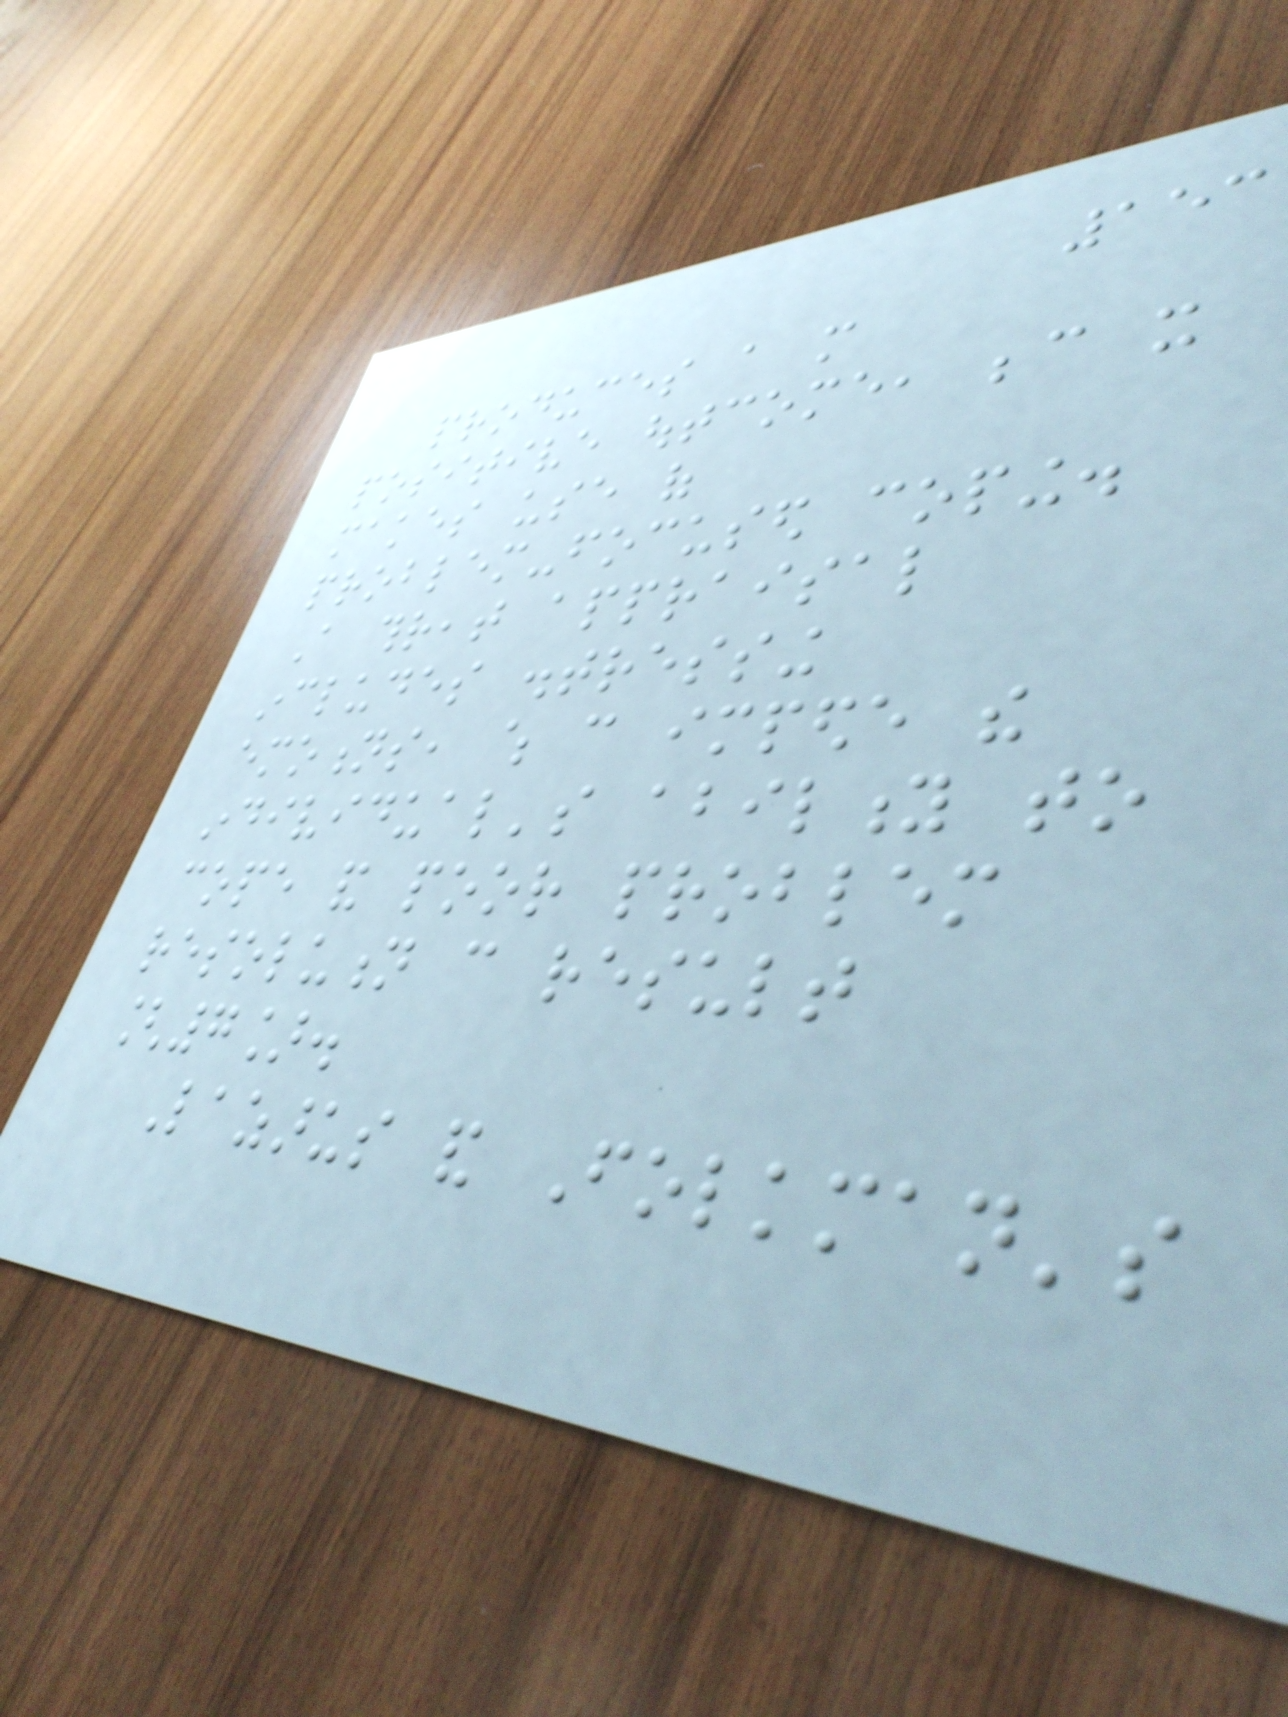153
produces a more
positive outcome, because it
makes use of
problem-focused coping.
A threat appraisal
includes distressing
emotions, which can impede the
individual's ability to
cope and poor problem
resolution can result
[7].
Lazarus and Folkman's
